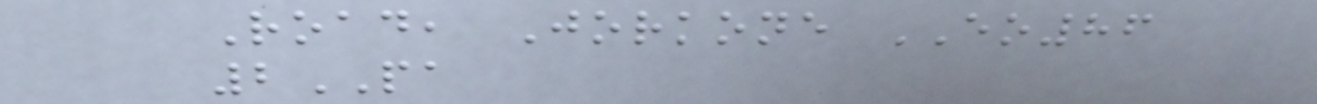Road, Jorkone EO86
2PA
